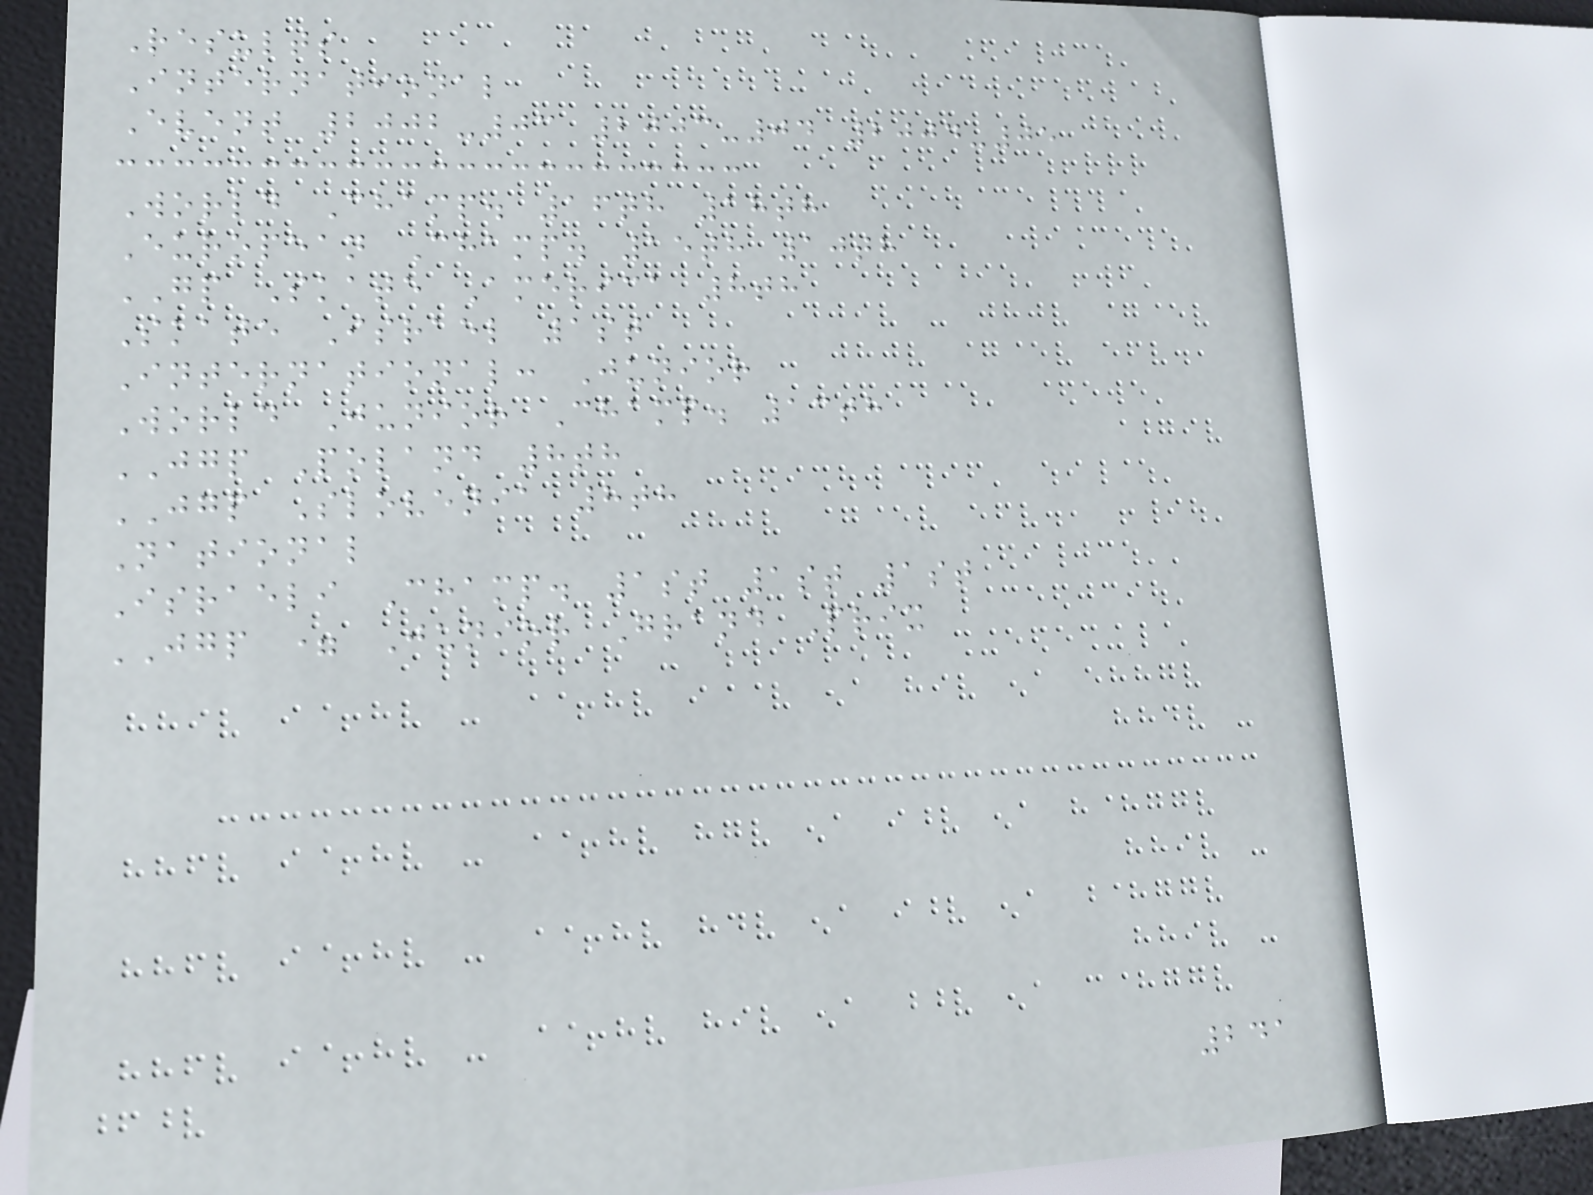Results
International
Event 2002-03 2003-04 2004-05
World Champ. 16th 18th
European Champ. 15th 10th
GP Skate America 8th
Skate Israel 1st
International: Junior
World Junior Champ. 13th
JGP Poland 8th
JGP Slovenia 8th
National
Israeli Champ. 1st 1st 1st
JGP = Junior Grand Prix
241
